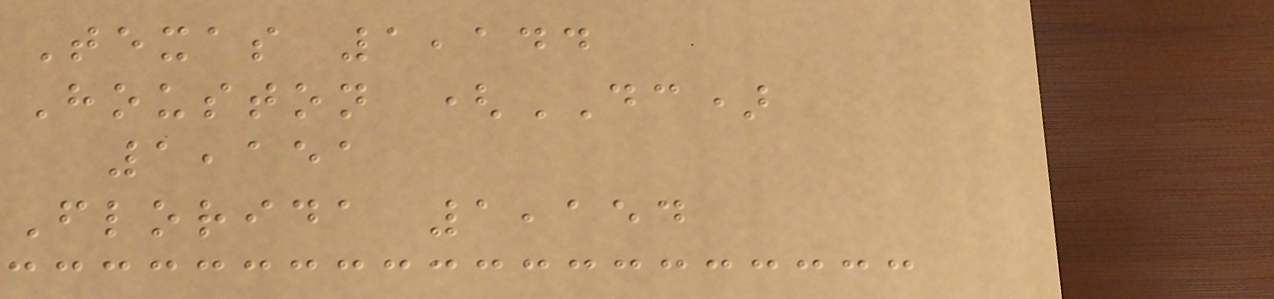Texas 1,144
Houston (DC)
1,151
Florida 1,154
